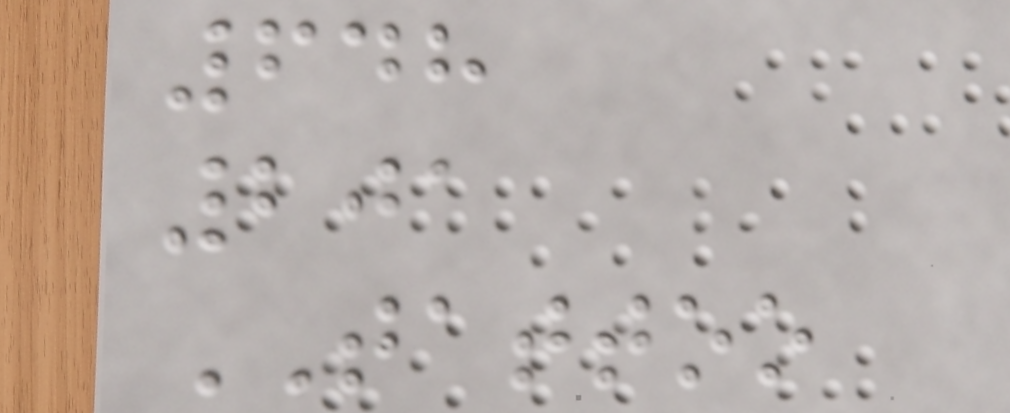648
201
TATTOO
